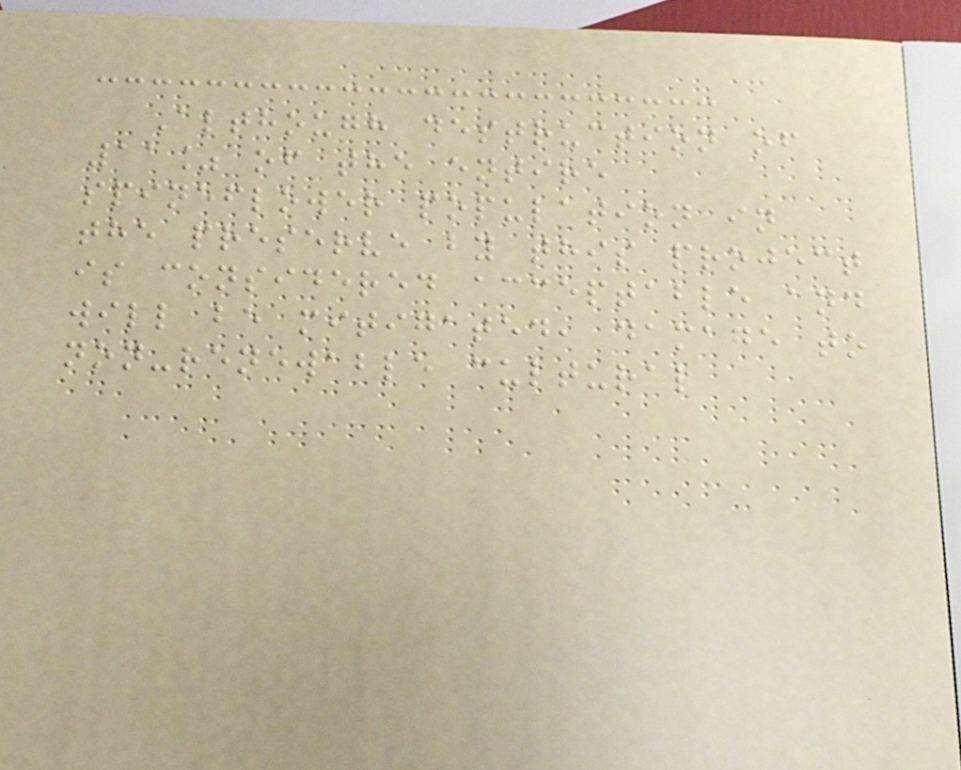Although destruction of
11% of the entire
spineflower population in
the preserve by this project
is considered acceptable and
will be mitigated, damage to
non-renewable cultural
